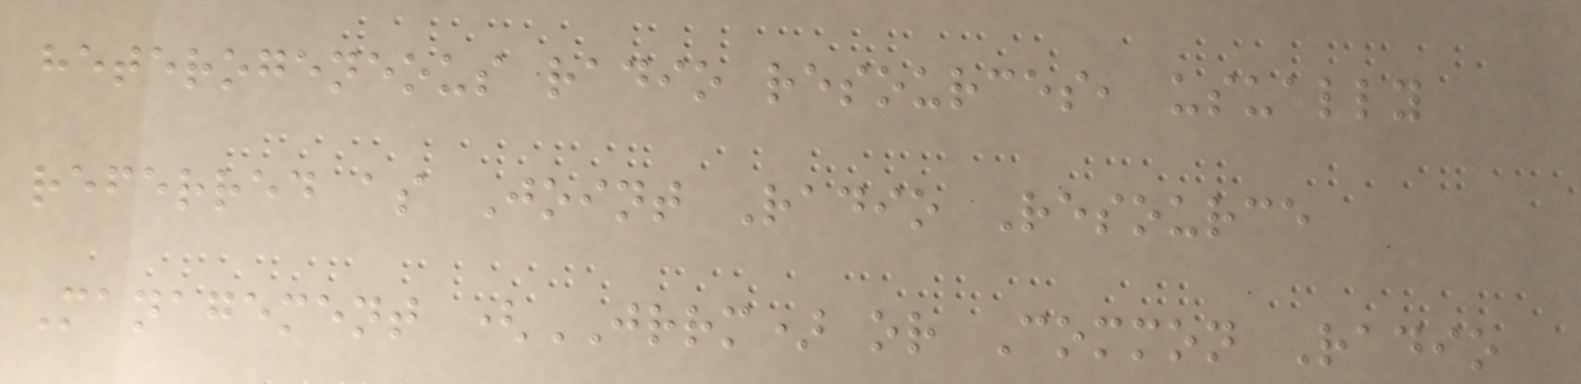heterogeneous radio resources, usually
referred as Joint Radio Resource
Management (JRRM) or Common Radio
